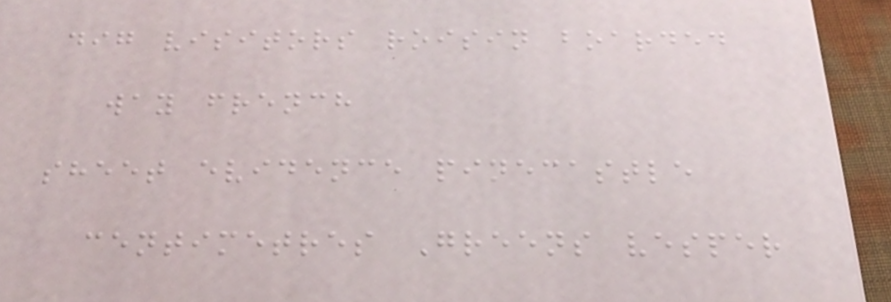dig visitors roisin boarded
way french
sheet evidence pinecastle
centimetres Greens vesper
